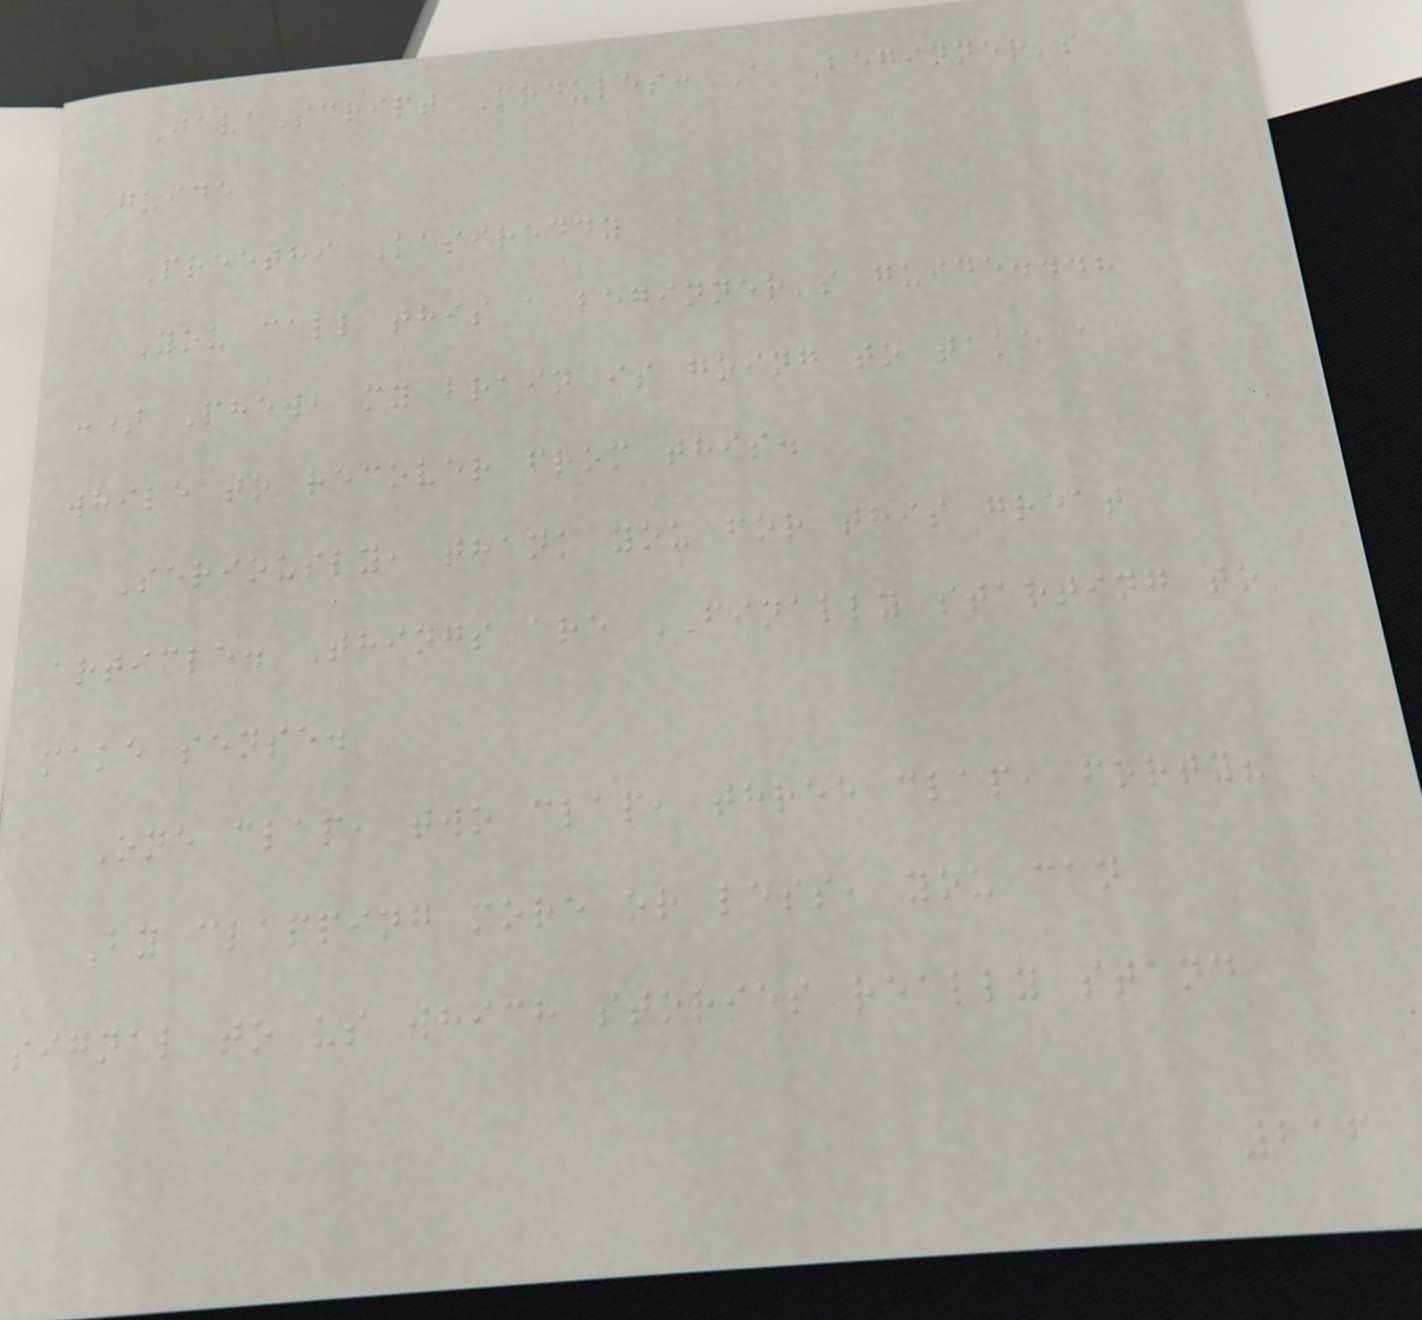JavaScript Modules: A Beginner's
Guide
Preethi Kasireddy
You call this a beginner's guide...?
:) Phew, my brain is going to take a
while to recover from this.
Seriously, thank you for this great
article. Things are FINALLY starting to
make sense.
One clap, two clap, three clap, forty?
By clapping more or less, you can
signal to us which stories really stand
216
